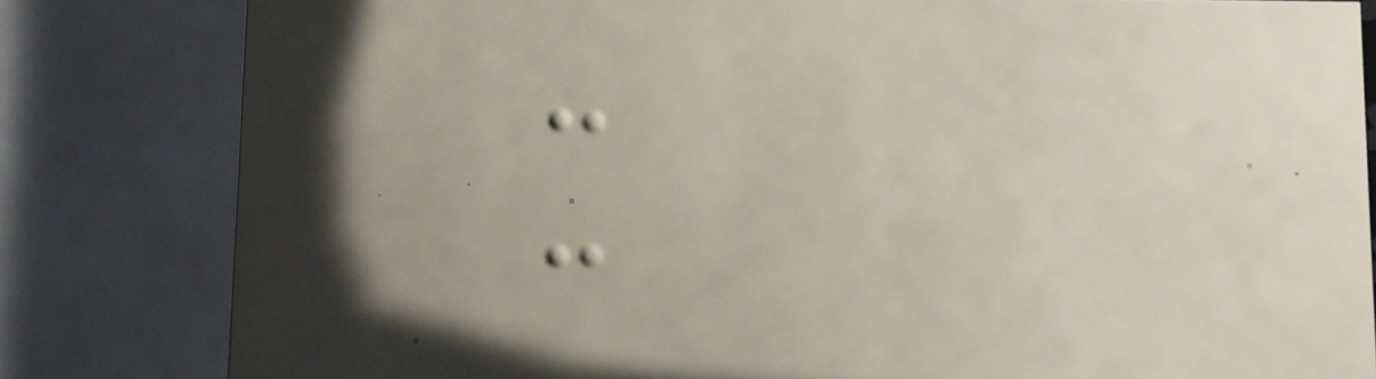-
-
